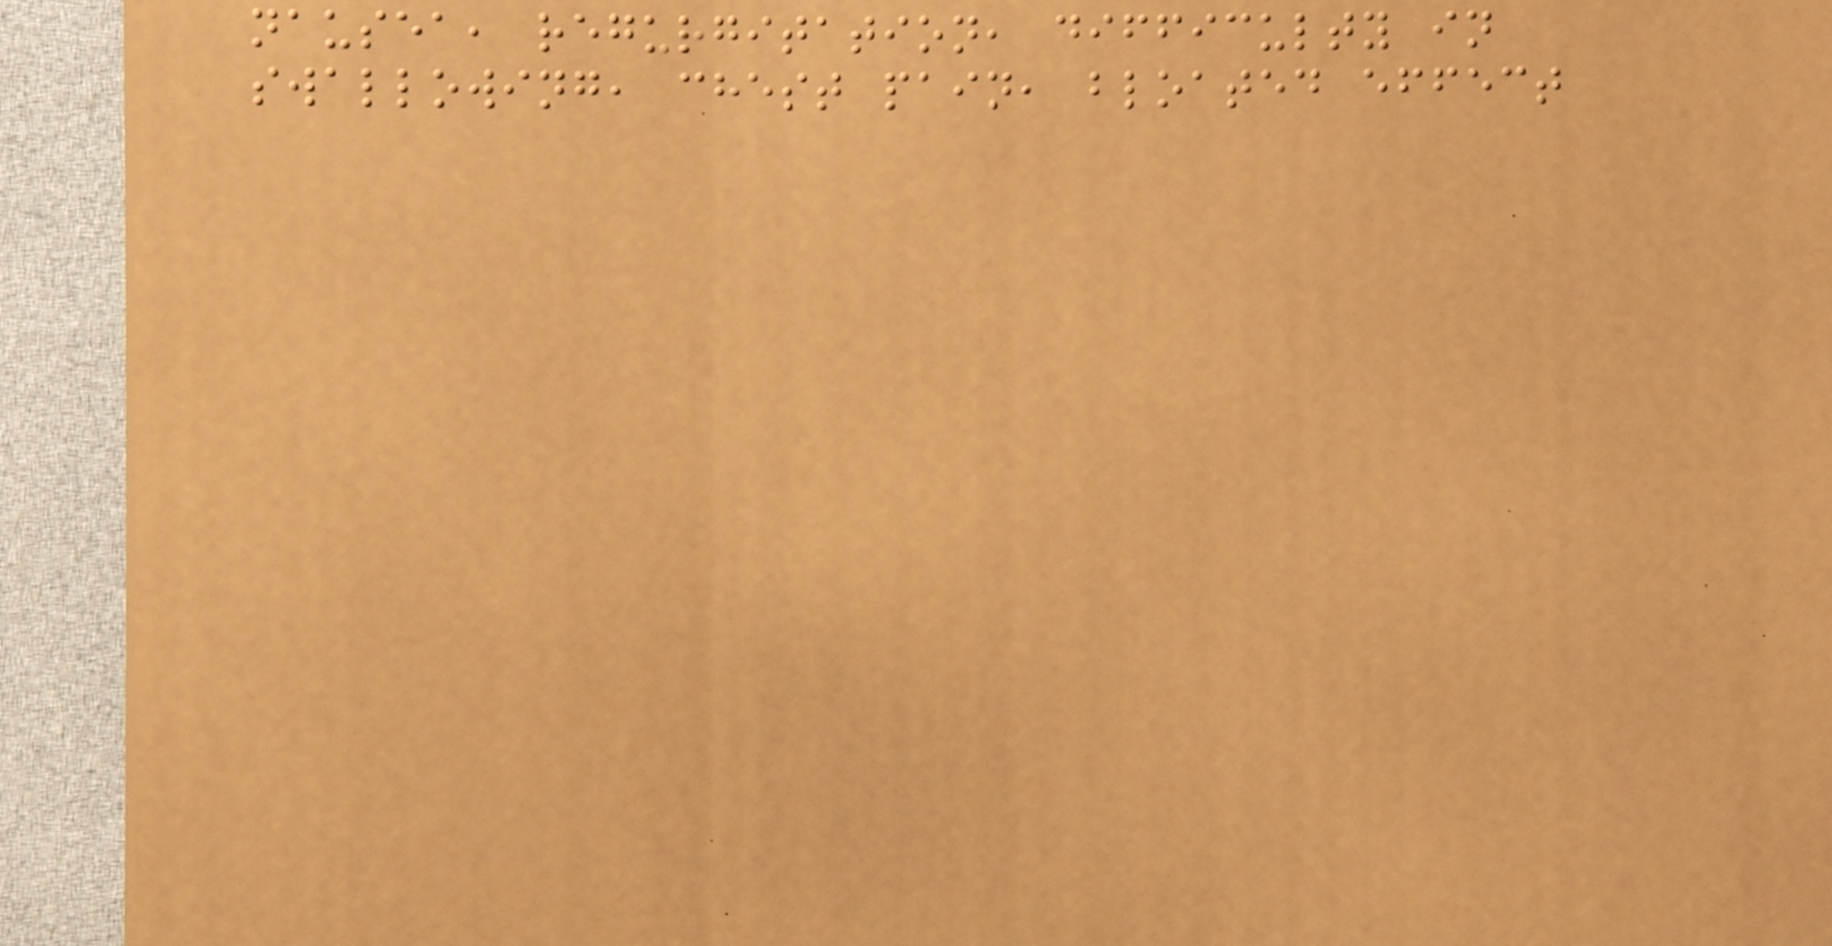nausea, regurgitation, difficulty in
swallowing, chest pain, bloated effect
